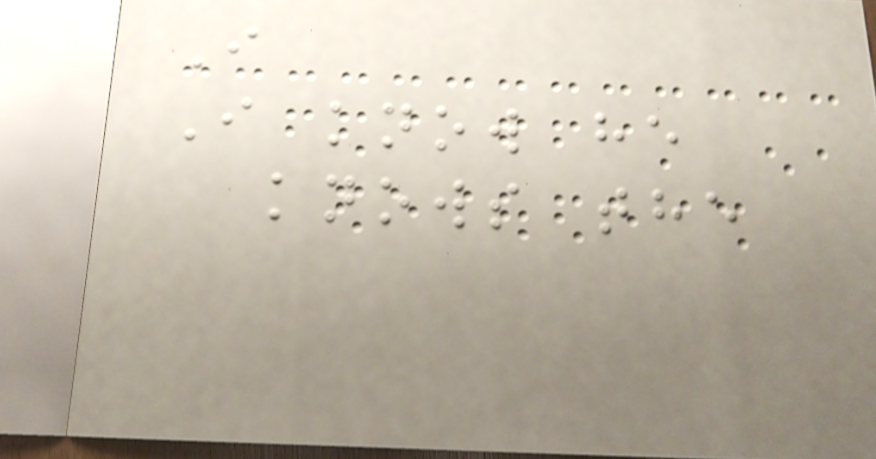I
I know he
knows the
